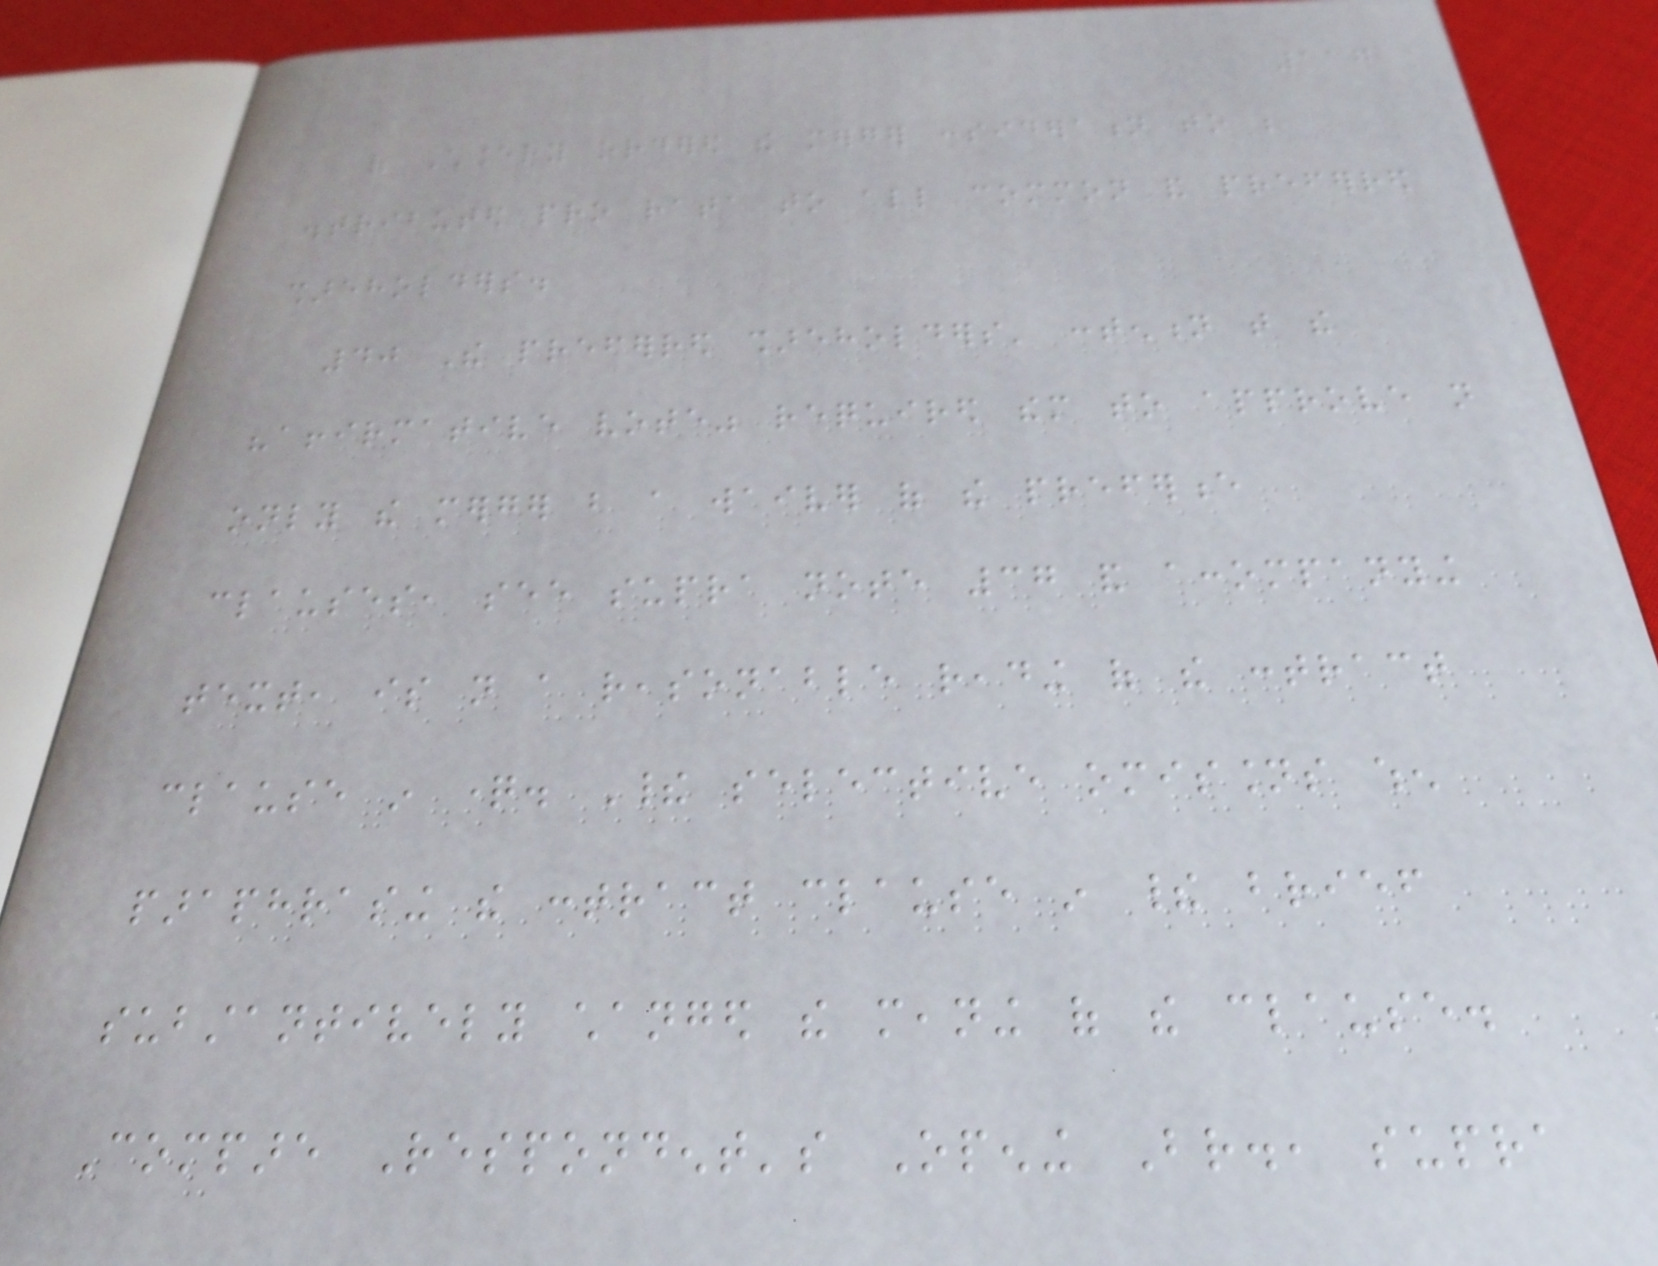117
of Chancery ordered the merger consideration to be
distributed pro rata to all common and preferred
shareholders.
40 The preferred shareholders' contention that the
"affirmative vote" required them to approve not
only the merger but a waiver of the preference
clauses, see supra note 37 and accompanying
text, is not a reasonable reading of the contract
clause in question. Their selective omissions when
paraphrasing the contract clause in their brief
substantively changed the meaning of the clause.
Compare Respondent's Opening Br., supra
